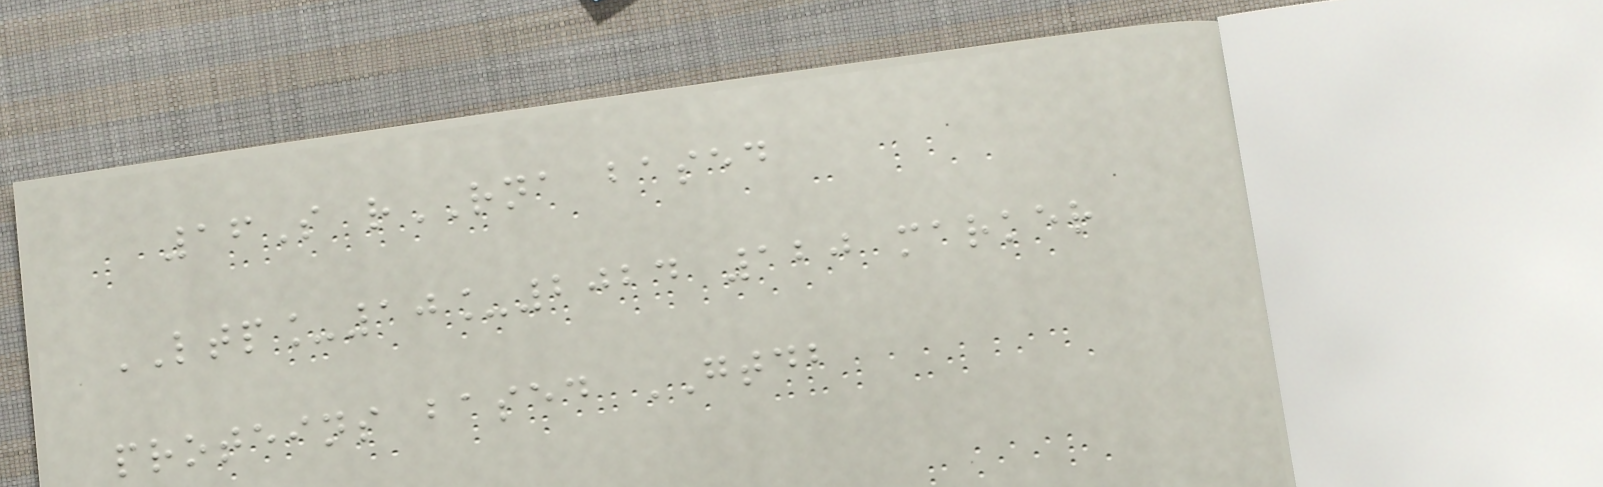16S rRNA based
LTP_10_2024 120 marker
proteins based GTDB
